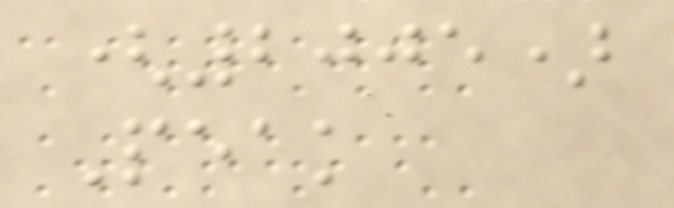(2005)
Peak
